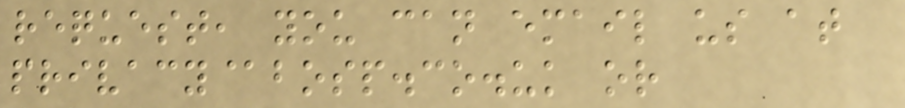request, you can email us at
privacy@bosp.co.uk or
